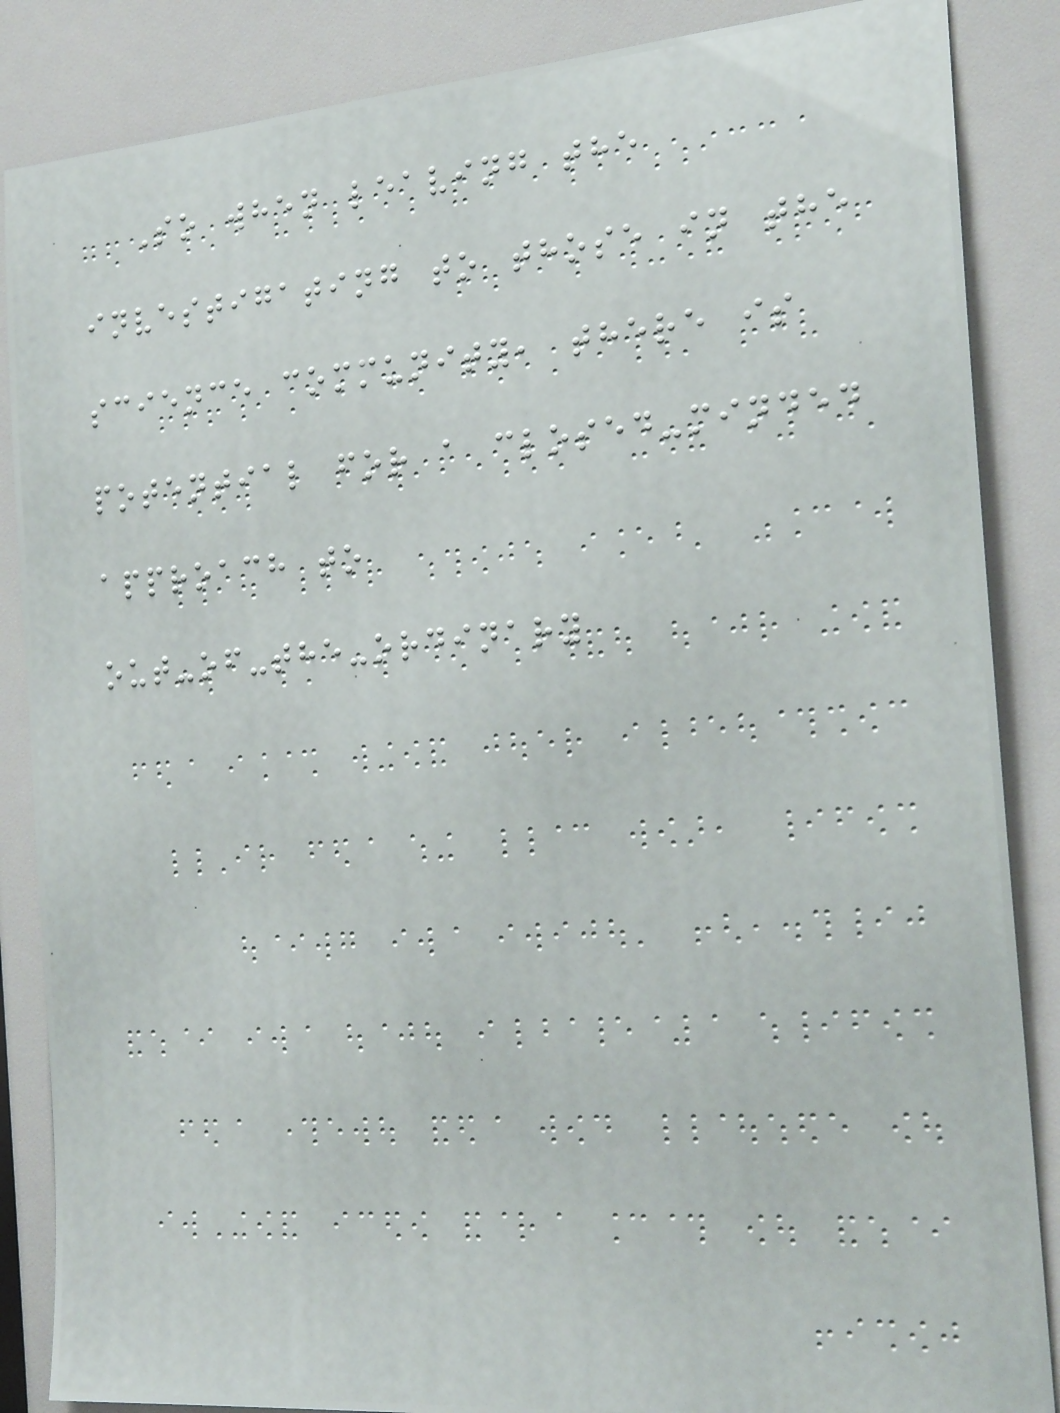So when leaving the
investigating to those in the
science community, there is
potential for a closed-minded
approach to
out-of-the-ordinary
